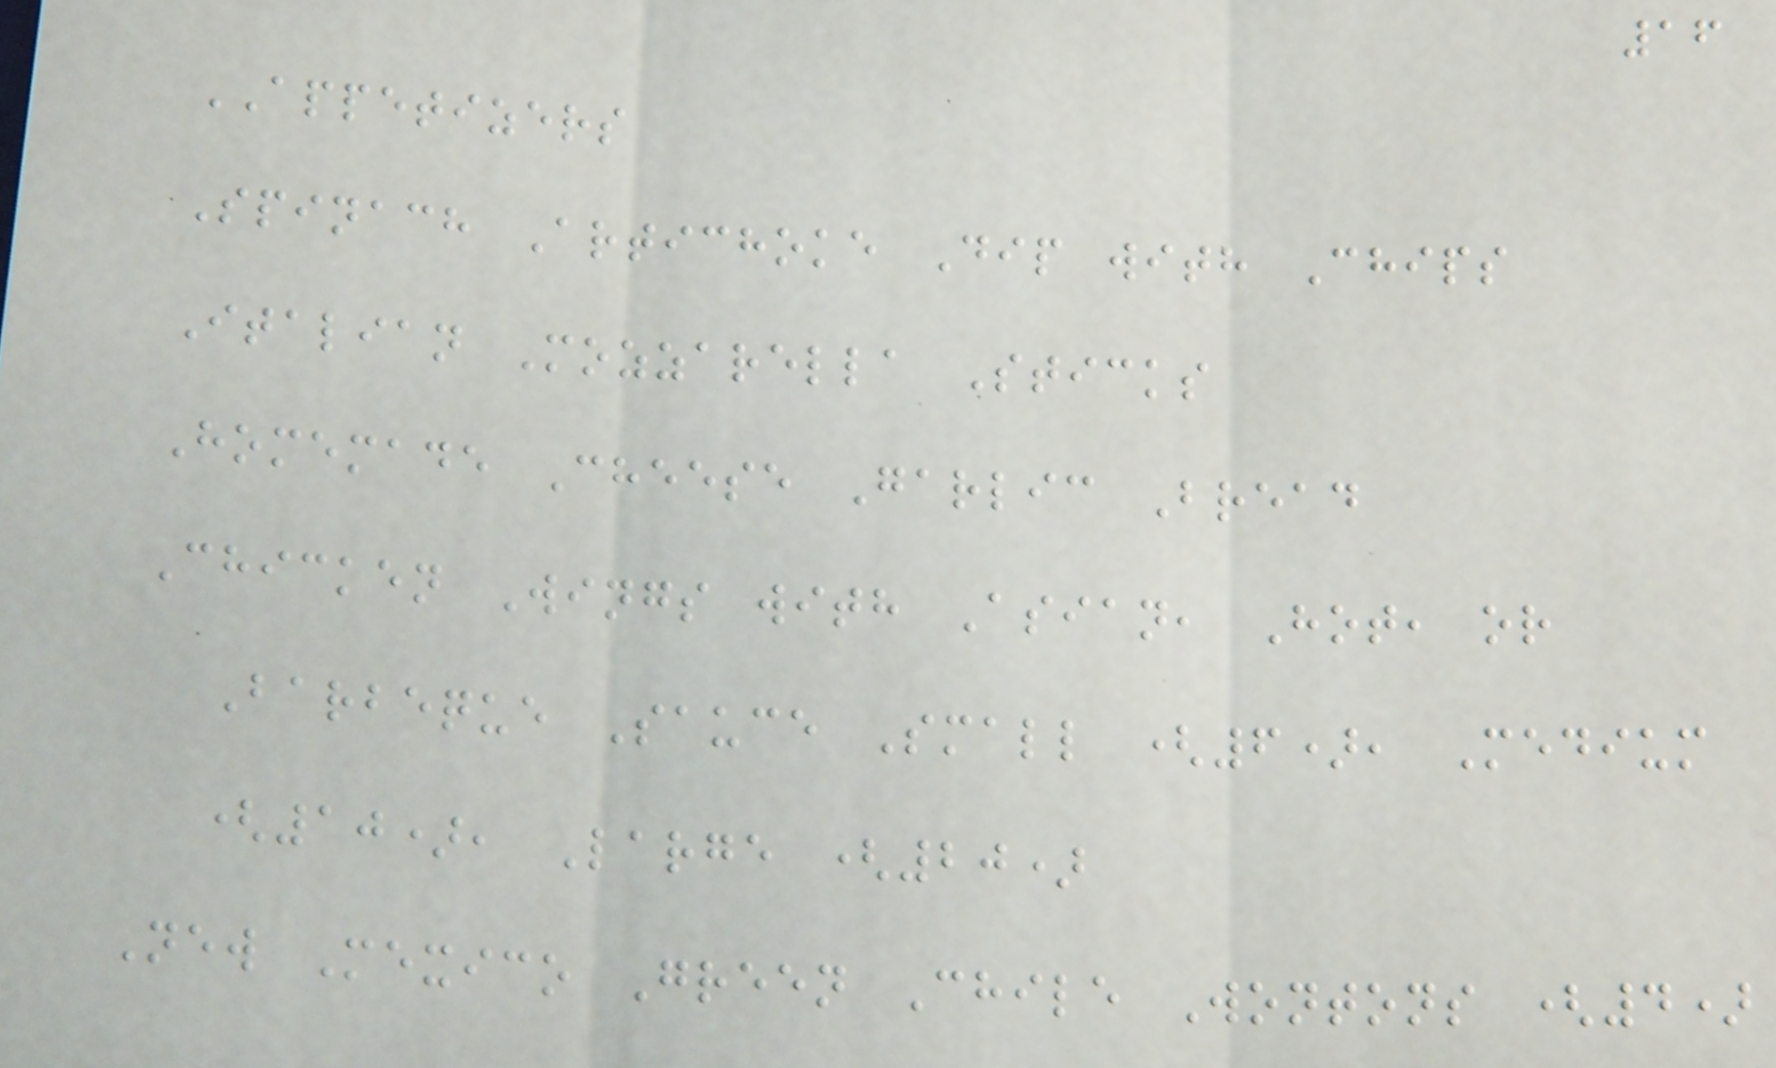16
APPETIZERS
Spinach Artichoke Dip with Chips
Italian Mozzarella Sticks
Homemade Cheese Garlic Bread
Chicken Wings with Asian, Hot, or
Barbeque Sauce Small (6), Medium
(10), Large (20)
New Mexico Green Chile Wontons (4)
